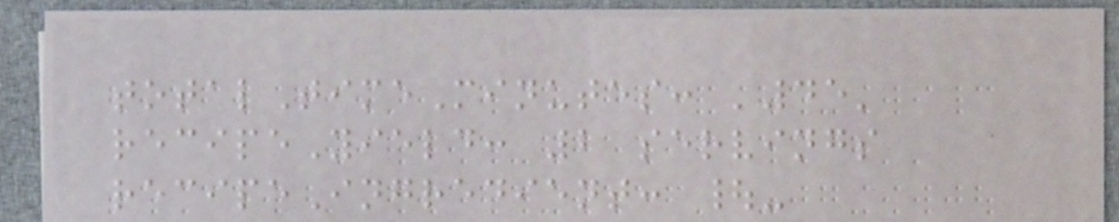totalTimeMinutes: '45'
recipeYield: 2 servings
recipeIngredient: |-
